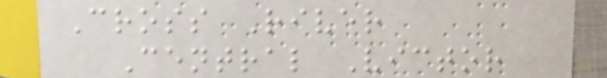Cross River
Central Victor
